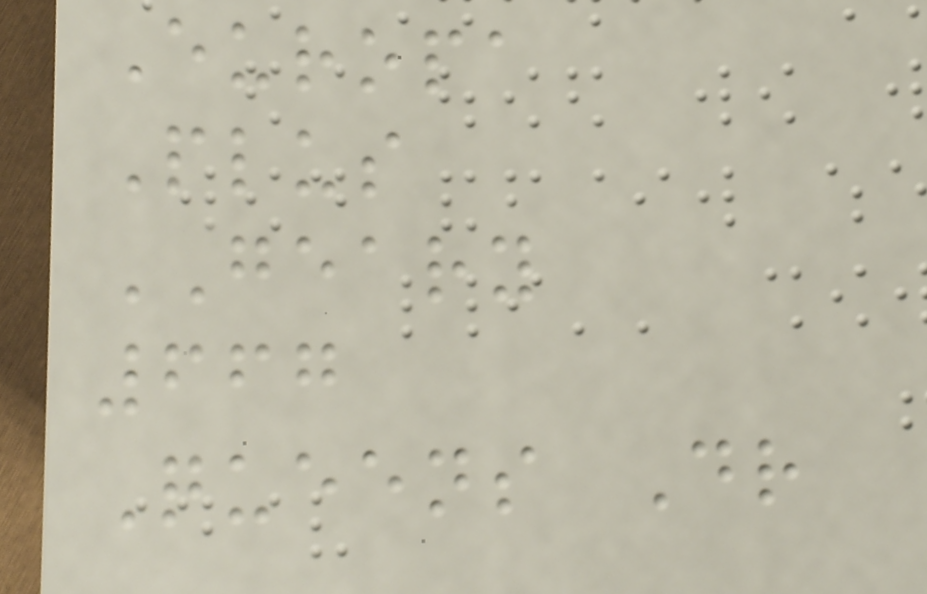Europa
Plus
GEARY
667
Queens Dr
